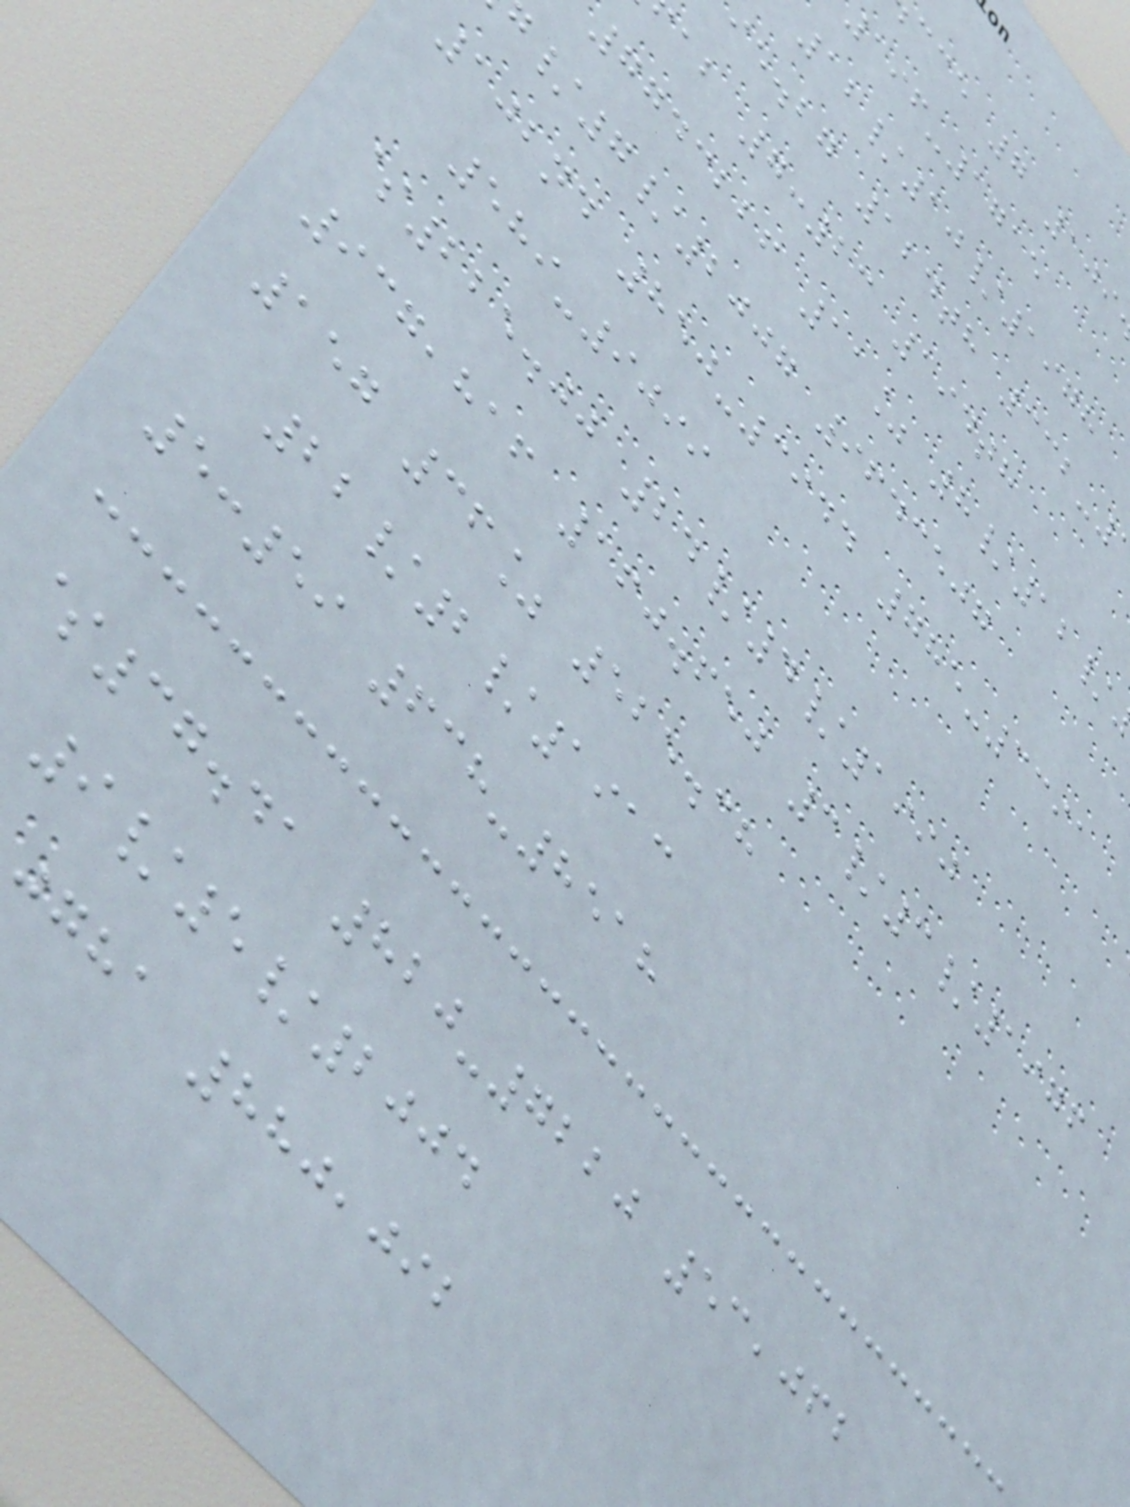cce 7 109
196-1715
12/10/1978
ie.bg 124th 332-
ab 7:23 194th
7743226 11% 8/12/
/7/2007 9643507
102nd 850-3944 785-3391
589-9099
$225.00 24/4/1990
937,816 160.650 3/3/1976
157 36% 525.38
22/2/1913
5:59 638-8518
$37.41 820-7220 53,062
9/5/2004
gha 880,092
